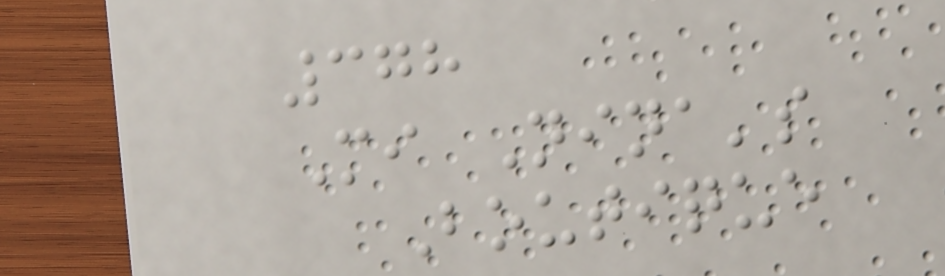378
Mi Nina's
Boutique
